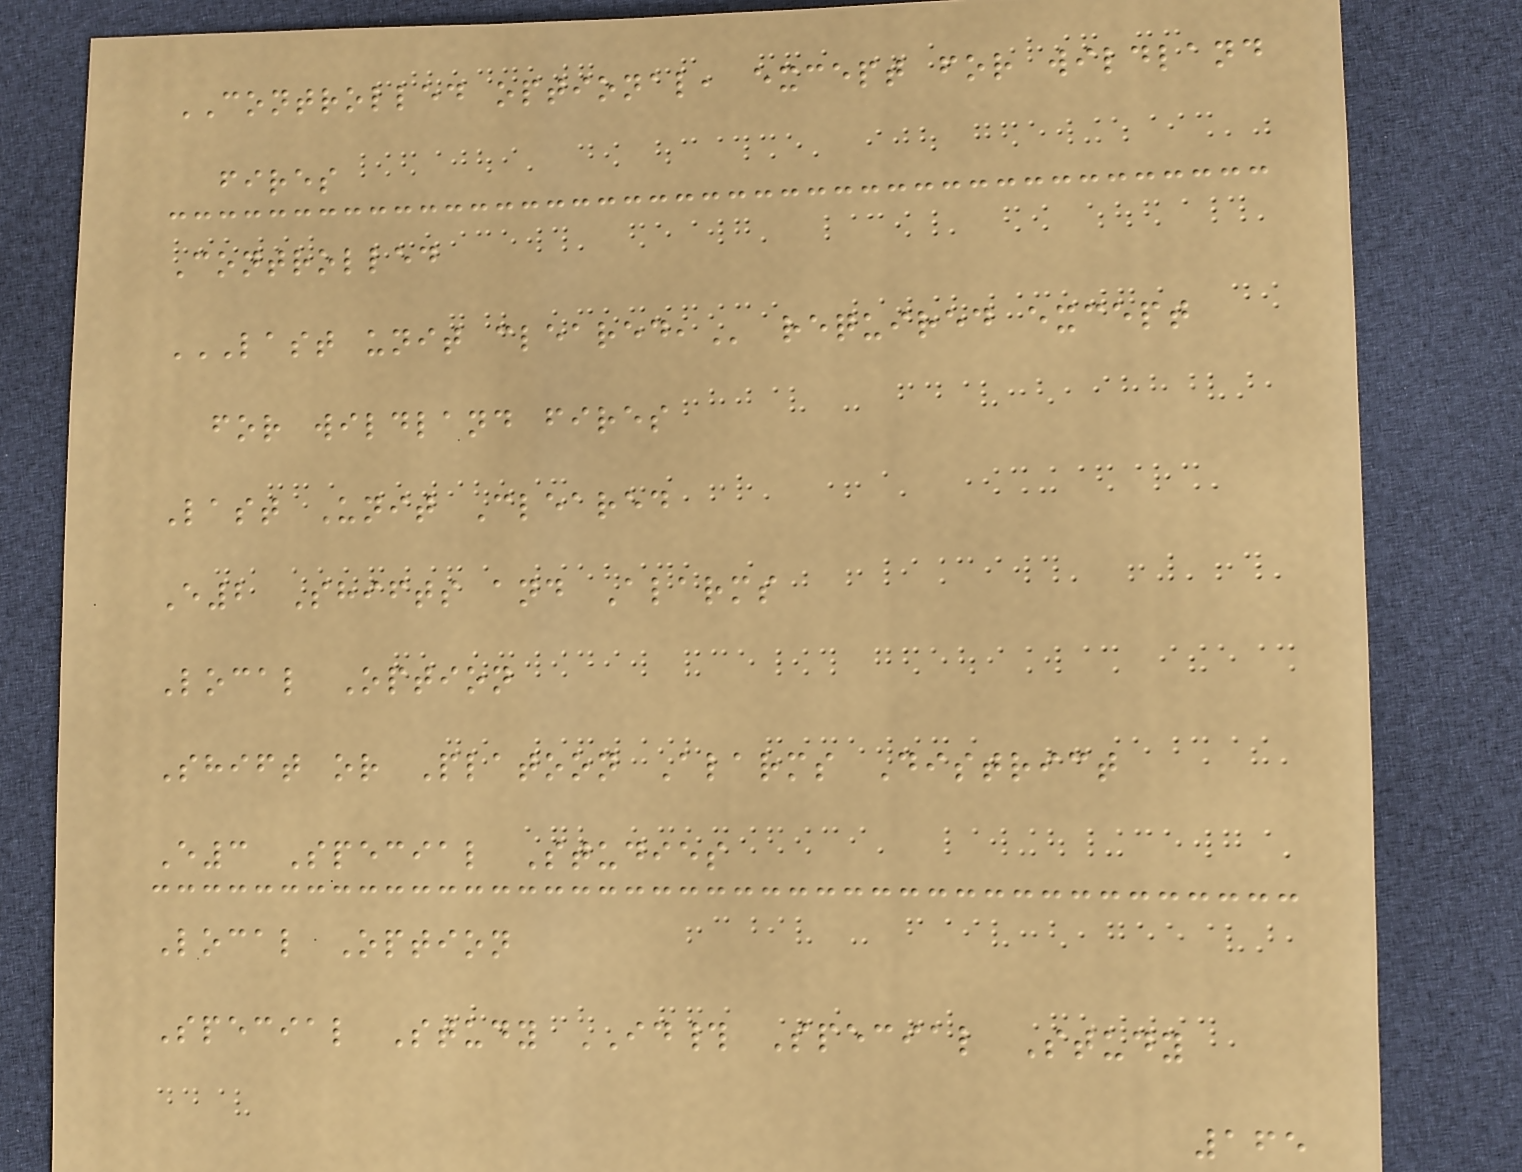CONTROLLED optional, except for wildland
fires
Controlled
LAST UNIT CLEARED, required except
for wildland fires
Last Unit Cleared
E2 Shifts and Alarms
Local Option
Shift or Platoon Alarms District
E3 Special Studies
Local Option
Special Study ID# Special Study
165
